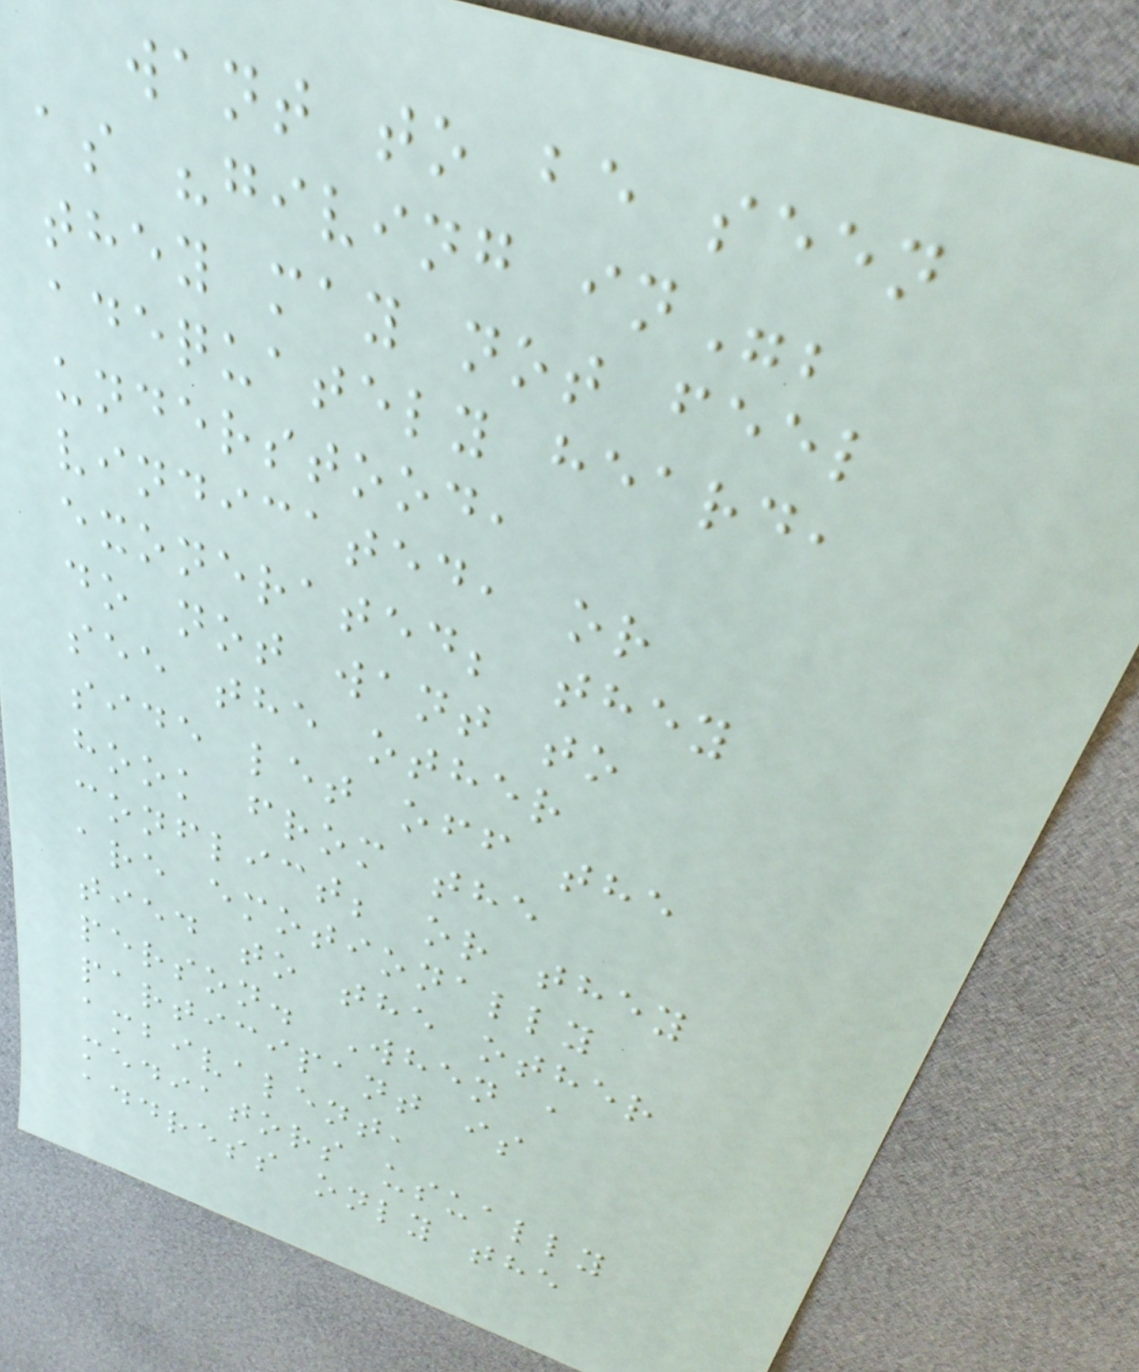want to be seen
as "giving in";
they may not feel
adequately heard,
understood,
vindicated, or
exonerated; they
do not want to
see the other
side let off the
hook from the
conflict; or they
are emotionally
tied to the other
person. When a
participant is
ambivalent,
mediators usually
address only the
